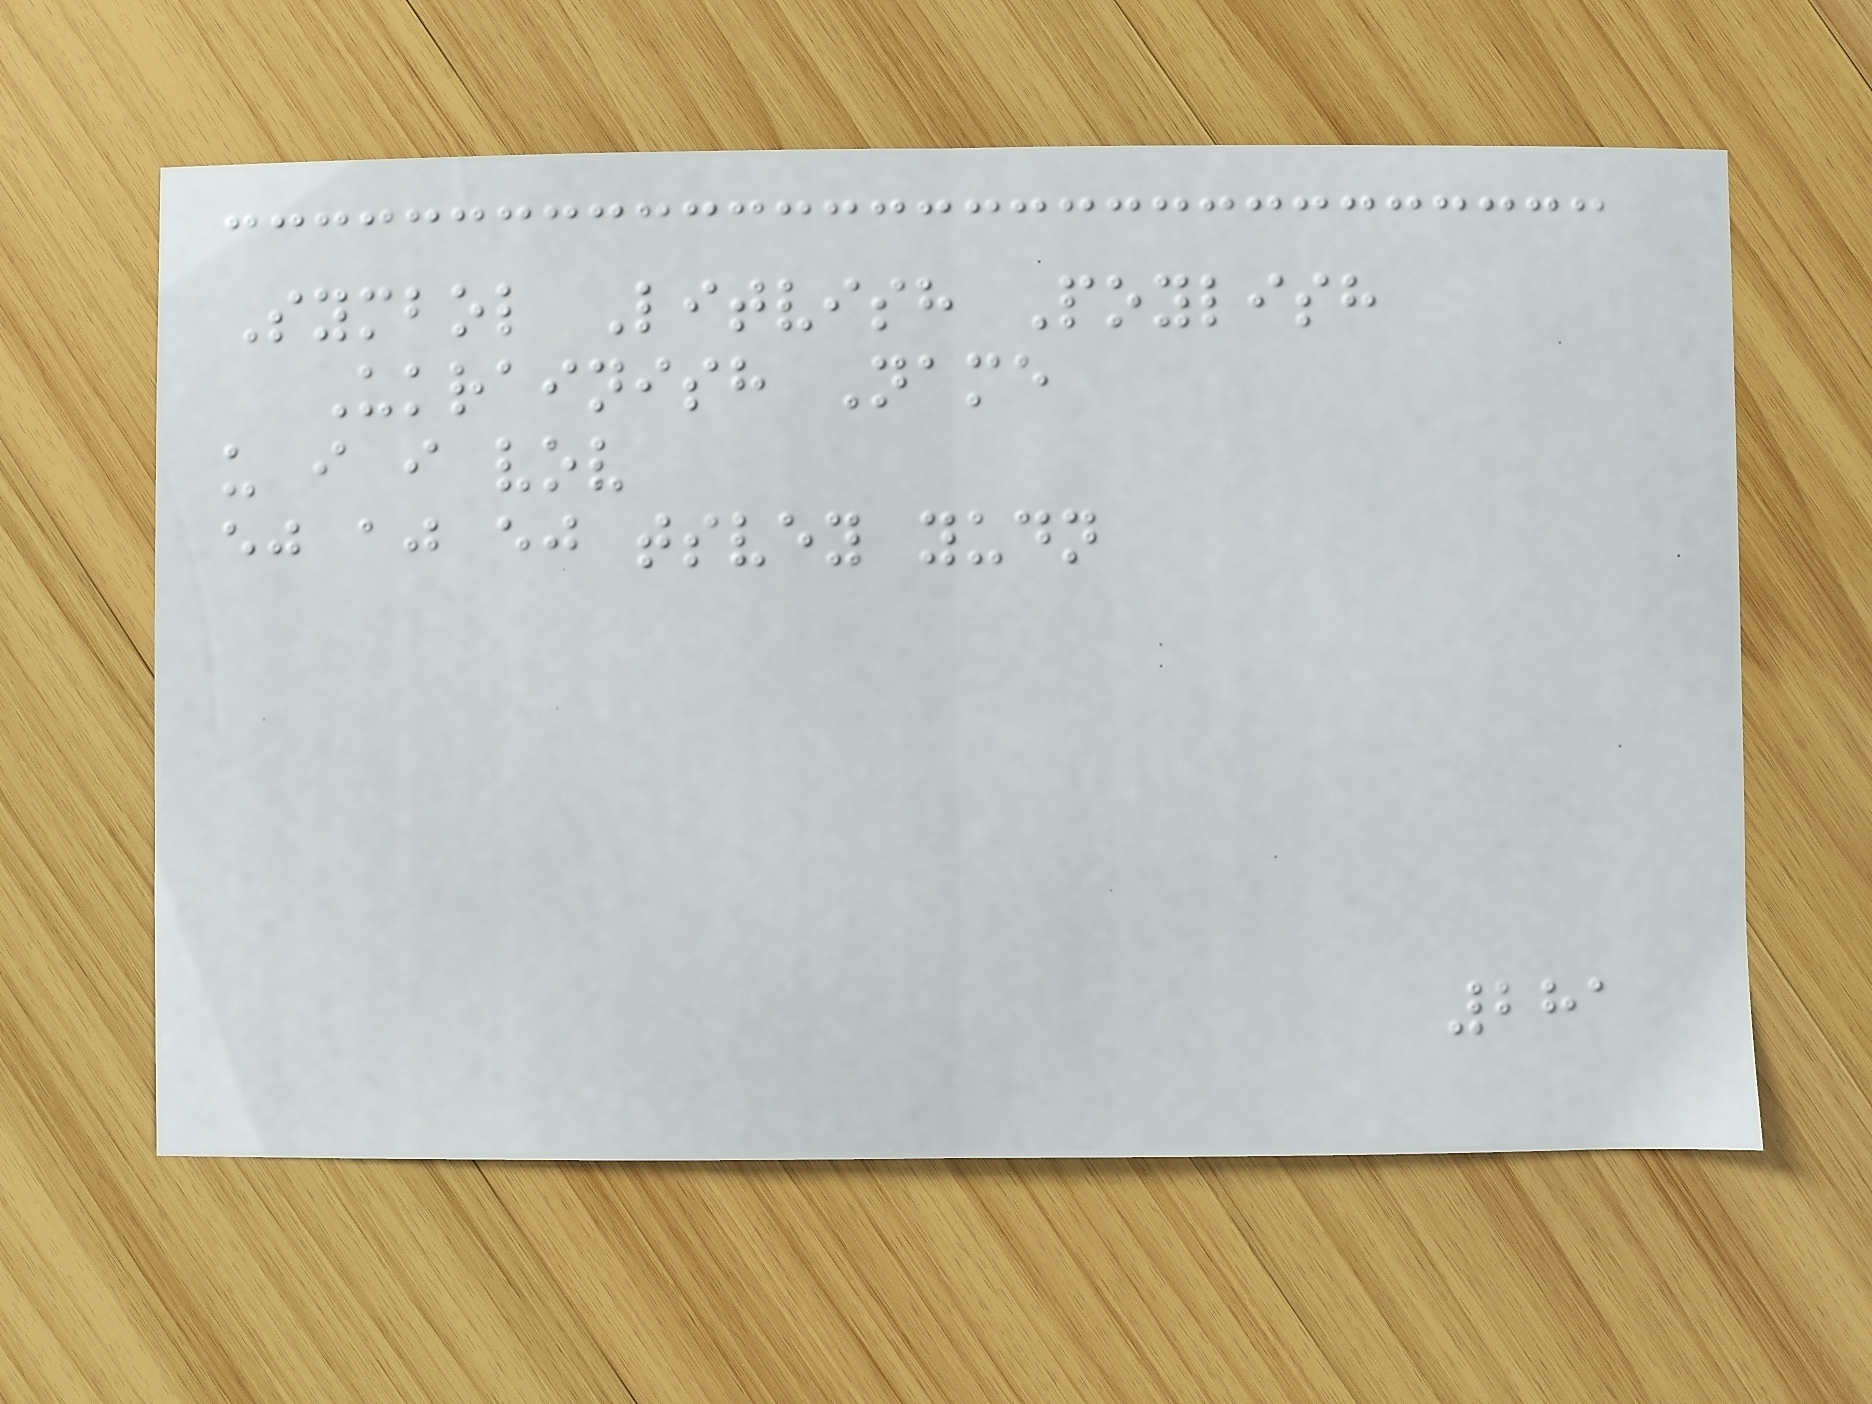Symbol Litvish Poylish
Ukrainish Name
u i i vov
ej aj ej tsvey yudn
281
